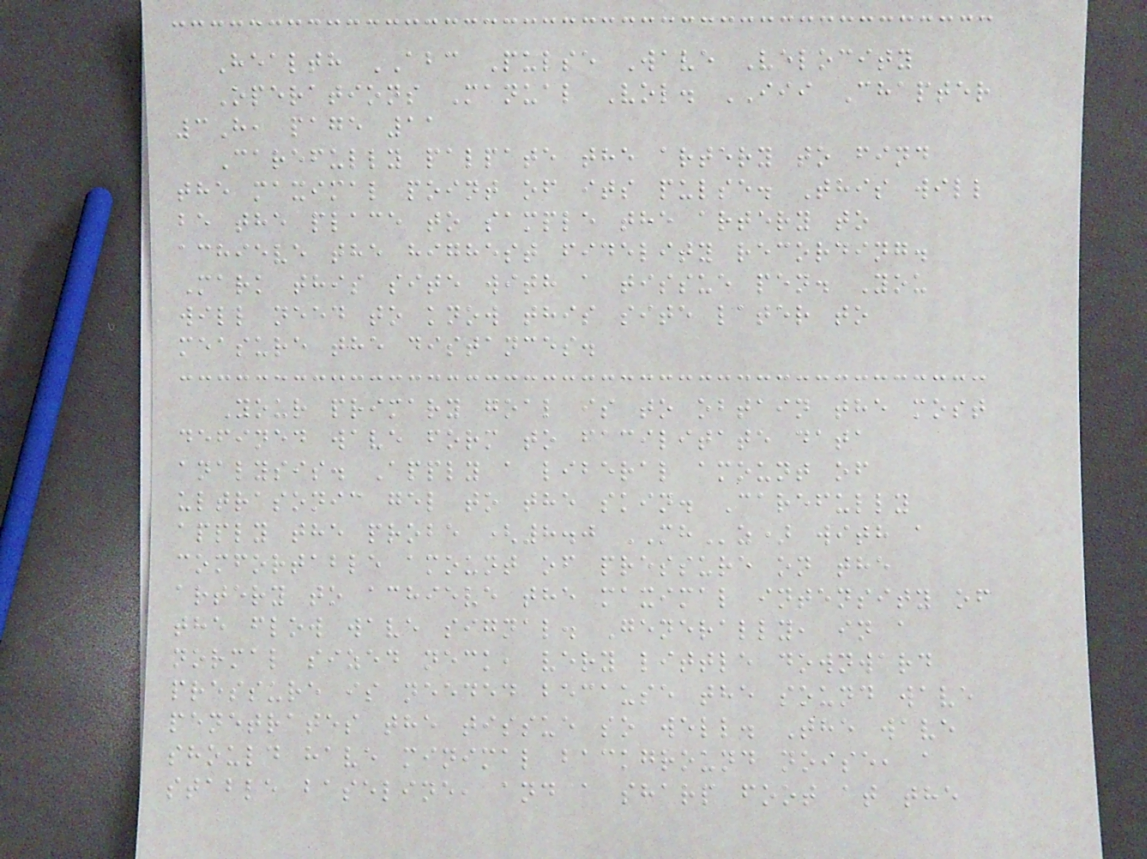Health ABC Pulse Wave Velocity
Operations Manual Vol. III Chapter
3H, page 11
Carefully palpate the artery to find
the maximal point of its pulse. This will
be the place to sample the artery to
achieve the highest fidelity recording.
Mark this site with a tissue pen. You
will need to know this site later to
measure the distances.
Your primary goal is to obtain the most
defined wave form to facilitate data
analysis. Apply a liberal amount of
ultrasonic gel to the skin. Carefully
apply the probe (8.0 MHz) with a
comfortable amount of pressure on the
artery to achieve the maximal intensity of
the flow wave signal. Generally, in a
normal sized neck, very little downward
pressure is needed because the sound wave
penetrates the tissue so well. The wave
should have minimal background noise, a
stable baseline, and a sharp foot at the
